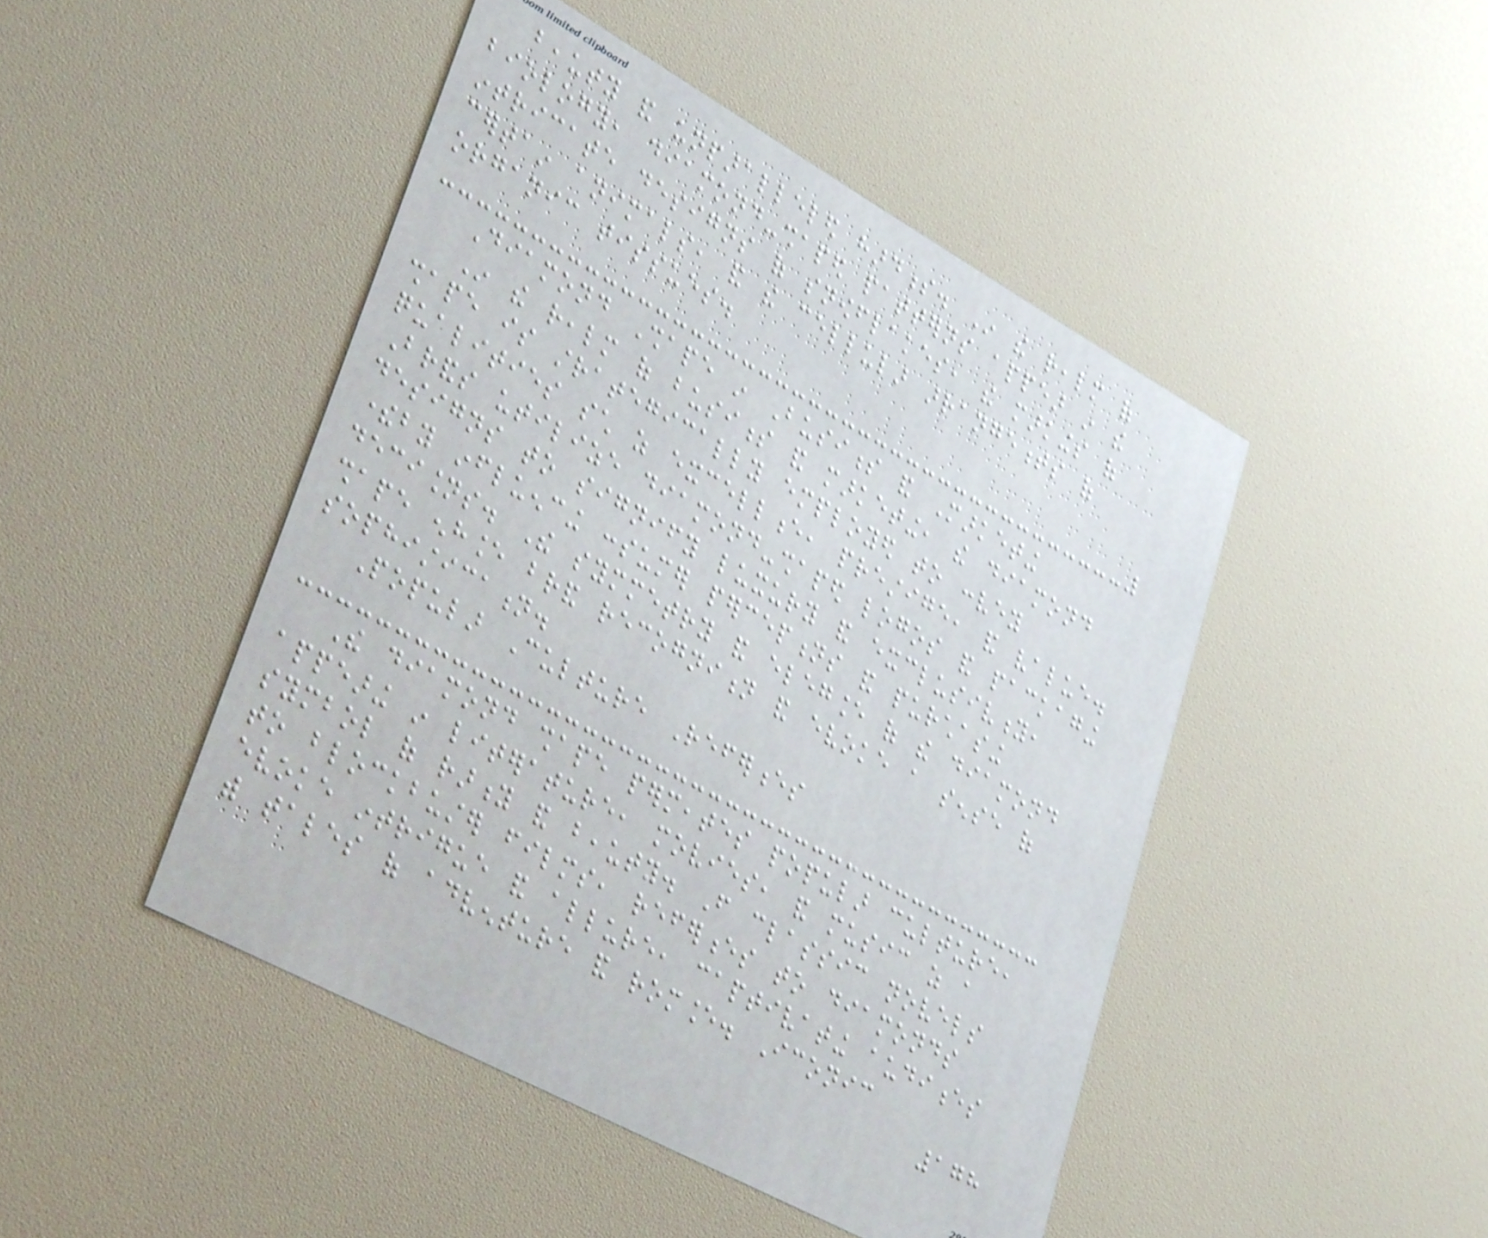beauty and unparalleled hardness. In the realm of
biology, diamond-shaped patterns appear in the
intricate designs of snowflakes, the markings of
certain animals, and the cellular arrangements of
organic tissues.
Diamond Shape in Business and Marketing
In the realm of business and marketing, the diamond
shape is strategically employed to convey
qualities such as excellence, prestige, and value.
Brands utilize diamond-shaped logos and packaging
designs to signify luxury and exclusivity,
thereby influencing consumer perceptions and purchasing
decisions. The symmetry and elegance of the diamond
shape enhance brand recognition and evoke a sense of
sophistication.
Popular Culture References
The diamond shape permeates popular culture,
appearing in literature, movies, and music as a
symbol of rarity and beauty. From classic novels
to blockbuster films, references to diamonds
evoke intrigue and allure, captivating audiences
with tales of adventure and romance. Iconic
178
